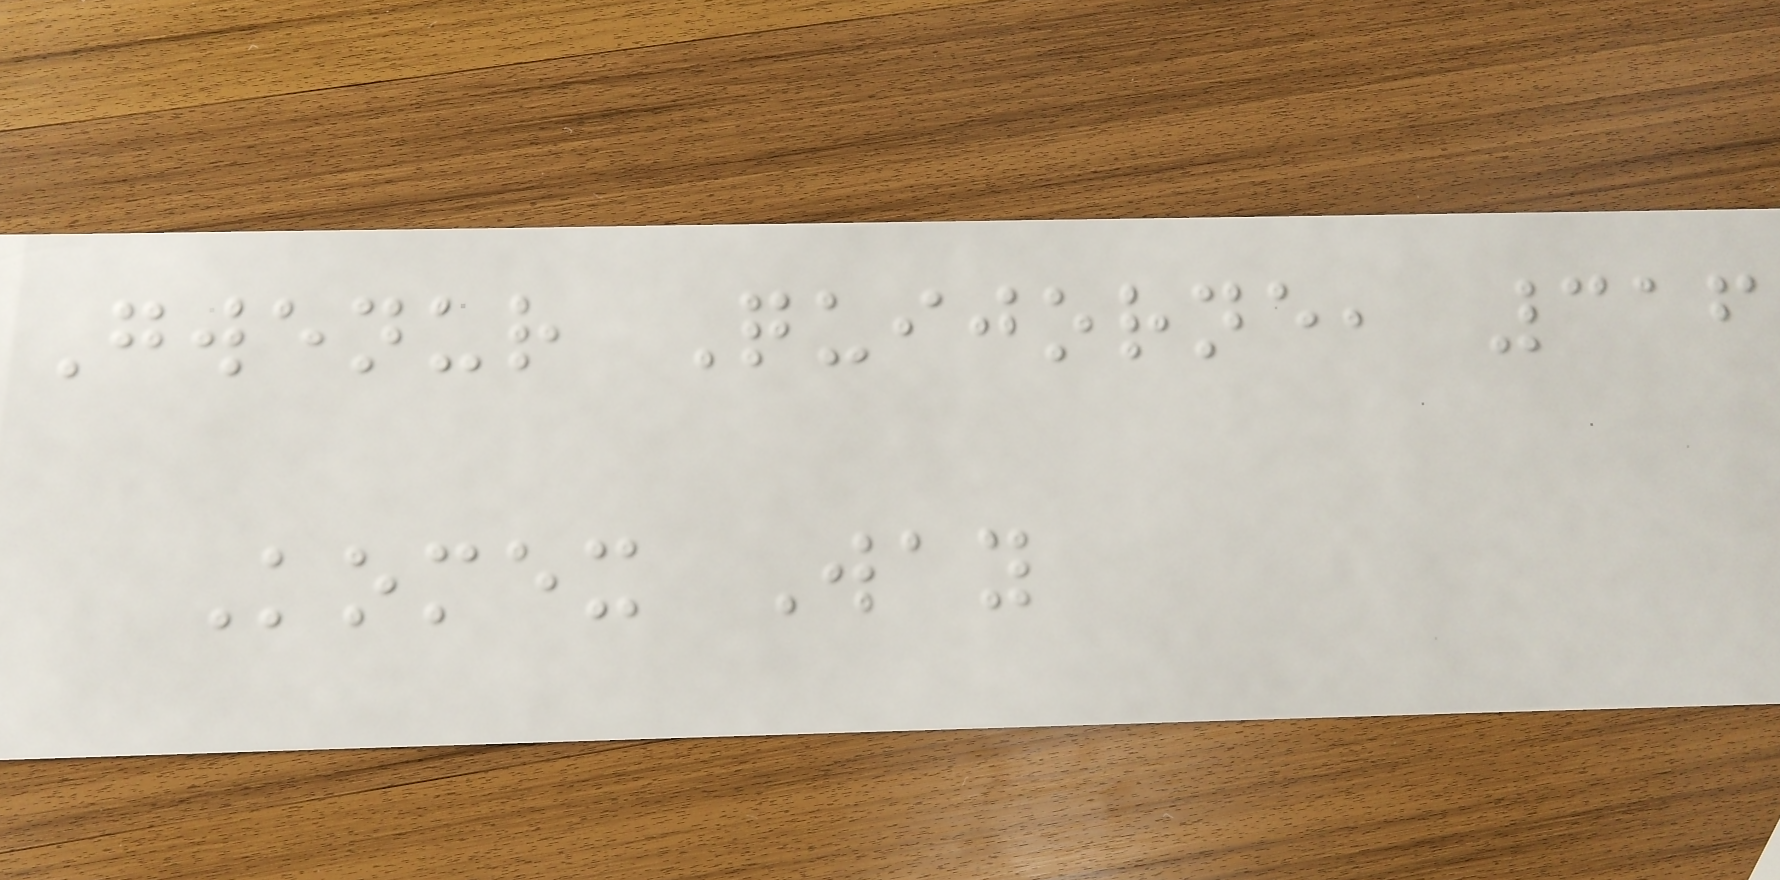Gwenur Quijorne, 316
Komex Way
